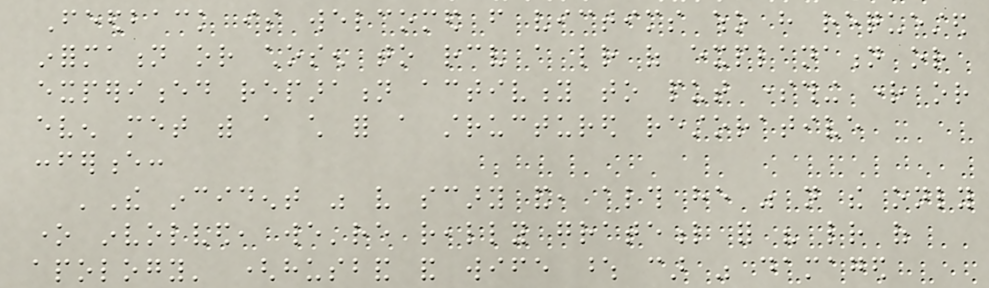Feedback is welcomed from victims who have requested
information or chosen to receive a letter of explanation or
experienced reparation activity to put something right or
even met with a child for a structured restorative
conference:
'The incident was very scary and, although he was not the only
one involved, we're really grateful for his letter of
apology' (husband and wife whose car was damaged
